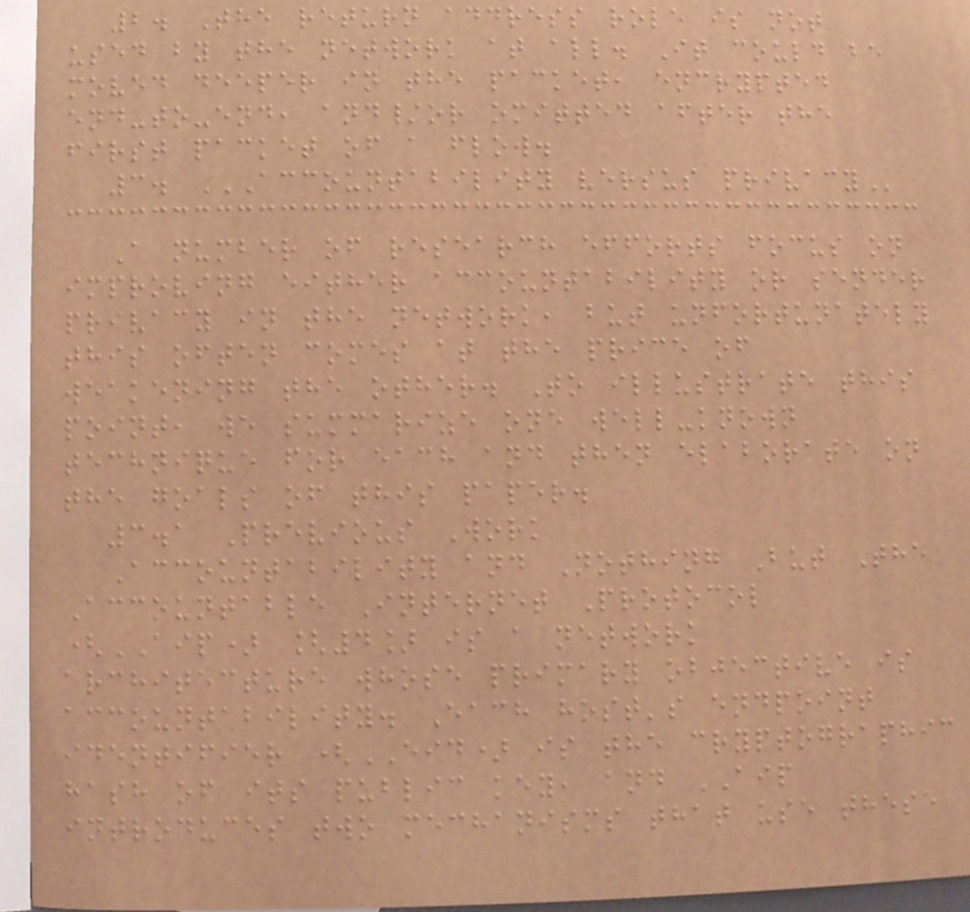2. The return address role is not
used by the network at all. It could be
moved deeper in the packet, encrypted
end-to-end, and/or omitted after the
first packet of a flow.
3. ACCOUNTABILITY VERSUS PRIVACY
A number of research efforts focus on
improving either accountability or sender
privacy in the network, but unfortunately
this often comes at the price of
weakening the other. To illustrate this
point, we summarize one well-known
technique for each and then elaborate on
the goals of this paper.
3.1 Previous Work
Accountability and Nothing But The
Accountable Internet Protocol
(AIP) [4] is a network
architecture whose primary objective is
accountability. Each host's endpoint
identifier (EID) is the cryptographic
hash of its public key, and AIP
introduces two mechanisms that use these
